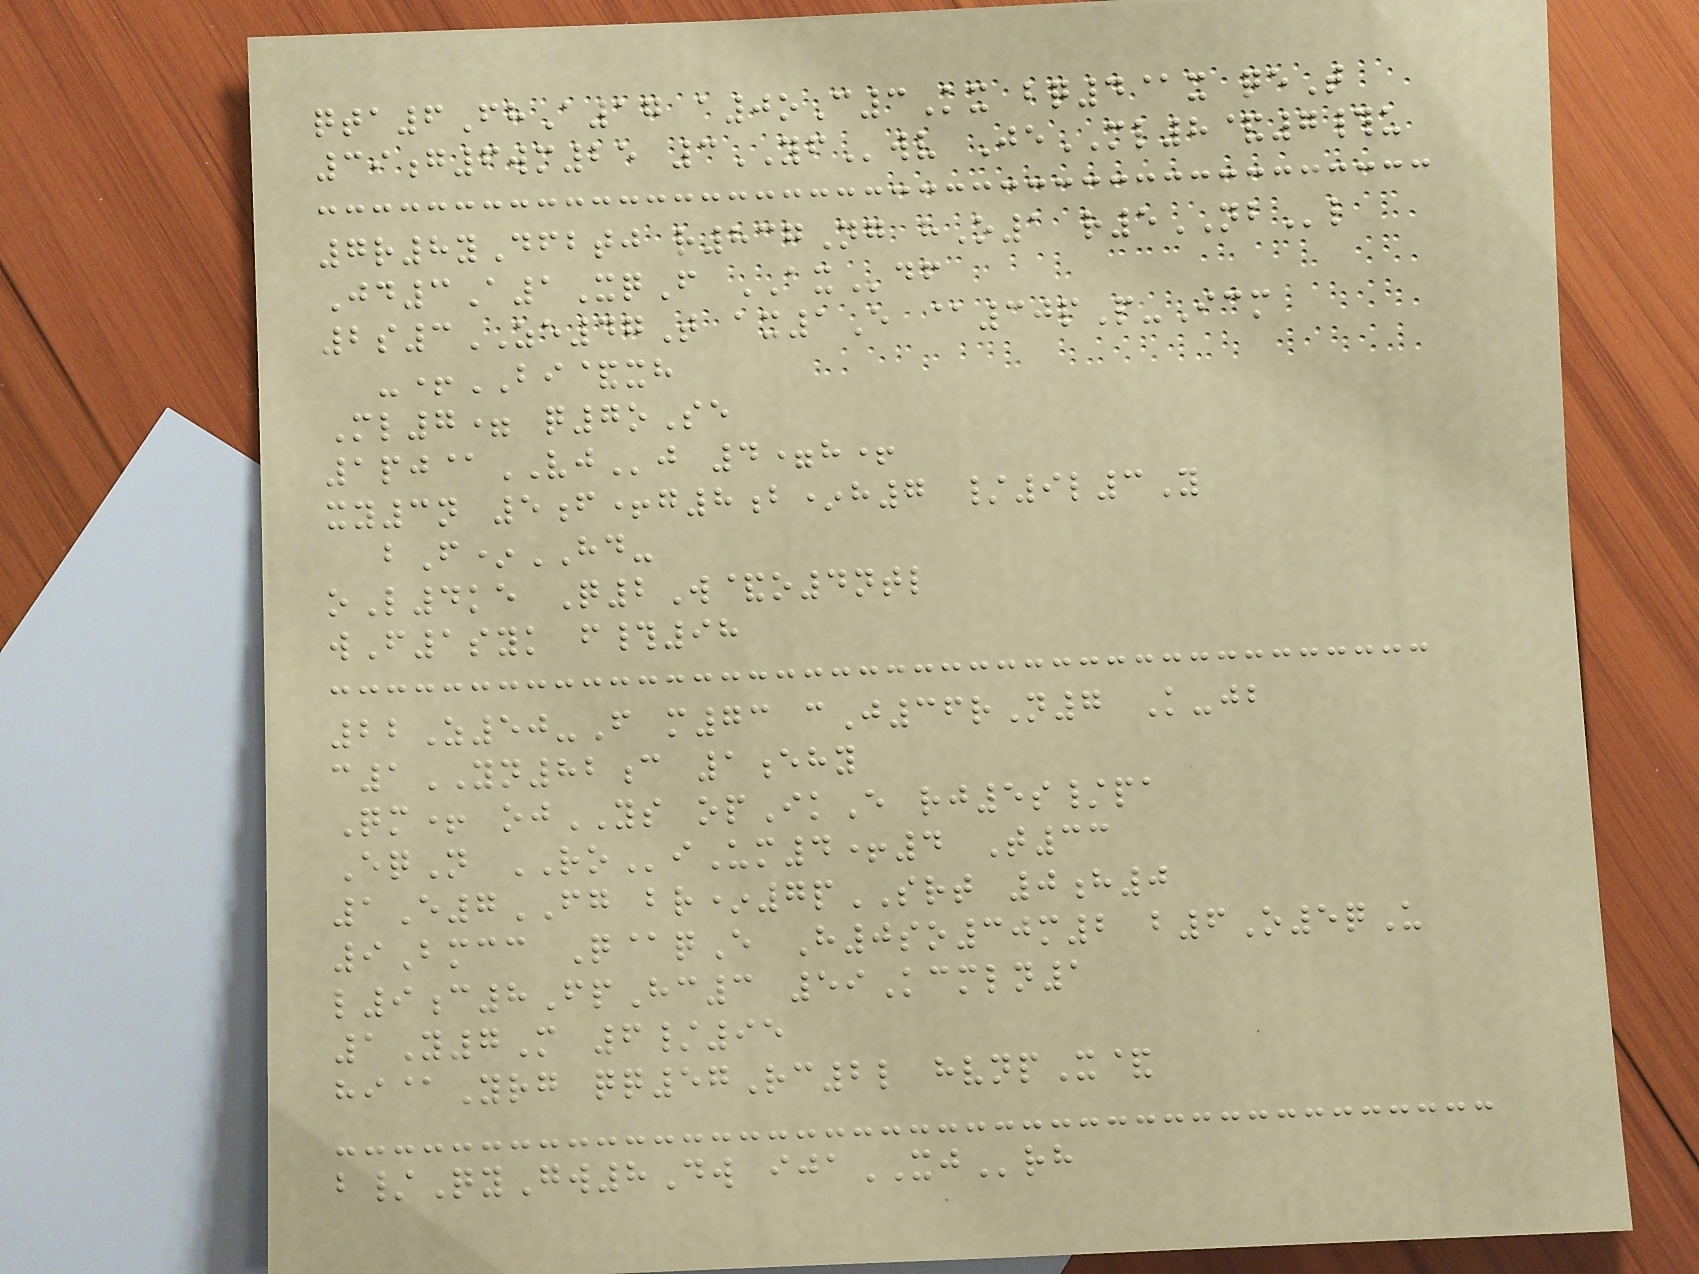qta6FhA17 a0oC3Kx bq4@x qeT
39g6wm25 3YFwv JeML8&7#u
7r8yDfbtj r837Ng hO1 r5NBl
Jd3A1XqF AXdf
2s3ZE47T ax1E @30pP-Icm
-+BI&xh
Ml7= q7oSe
1pj@VJj 4=h+
xy3n 5f+g8b*h7 /9l3Y
bF*HD-
oL4ke Q2W&o4ntl
wF1syk f#98
22Z50-F m73 cJ36rN7 K-jb
c1YN82c 1ehy
Qm+ ojYS opIkE rj5s/pa
EqN ROiUm4+4 T33
1E7FG br*7pSRT 0h0
9Bmcc Q@qE H0so30m2 b6O5qU
l9c8FpHc3 59Kcmln1
1Y7M 6/95
hi@Yrg qq57Rc2l hvnpX&
b/QyGw8Dw ijaXJrh
